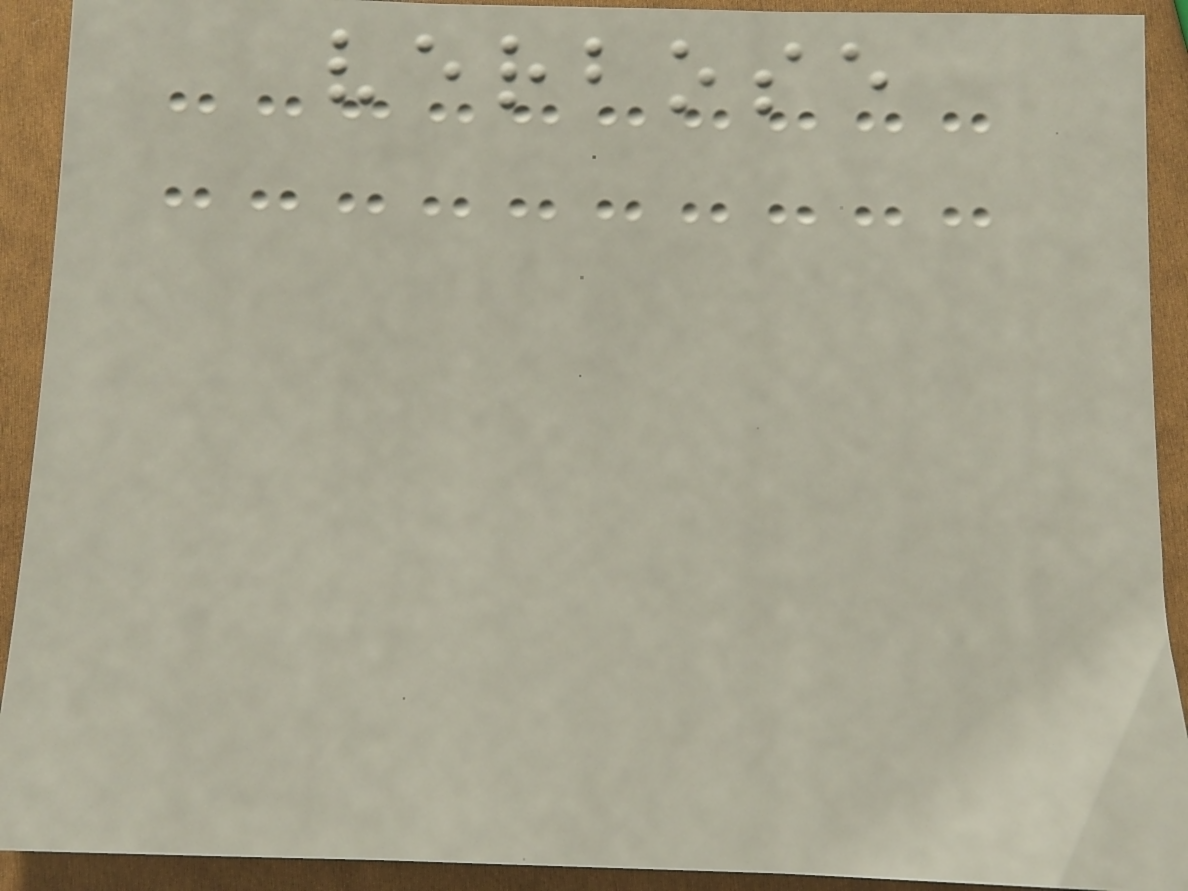verbose
